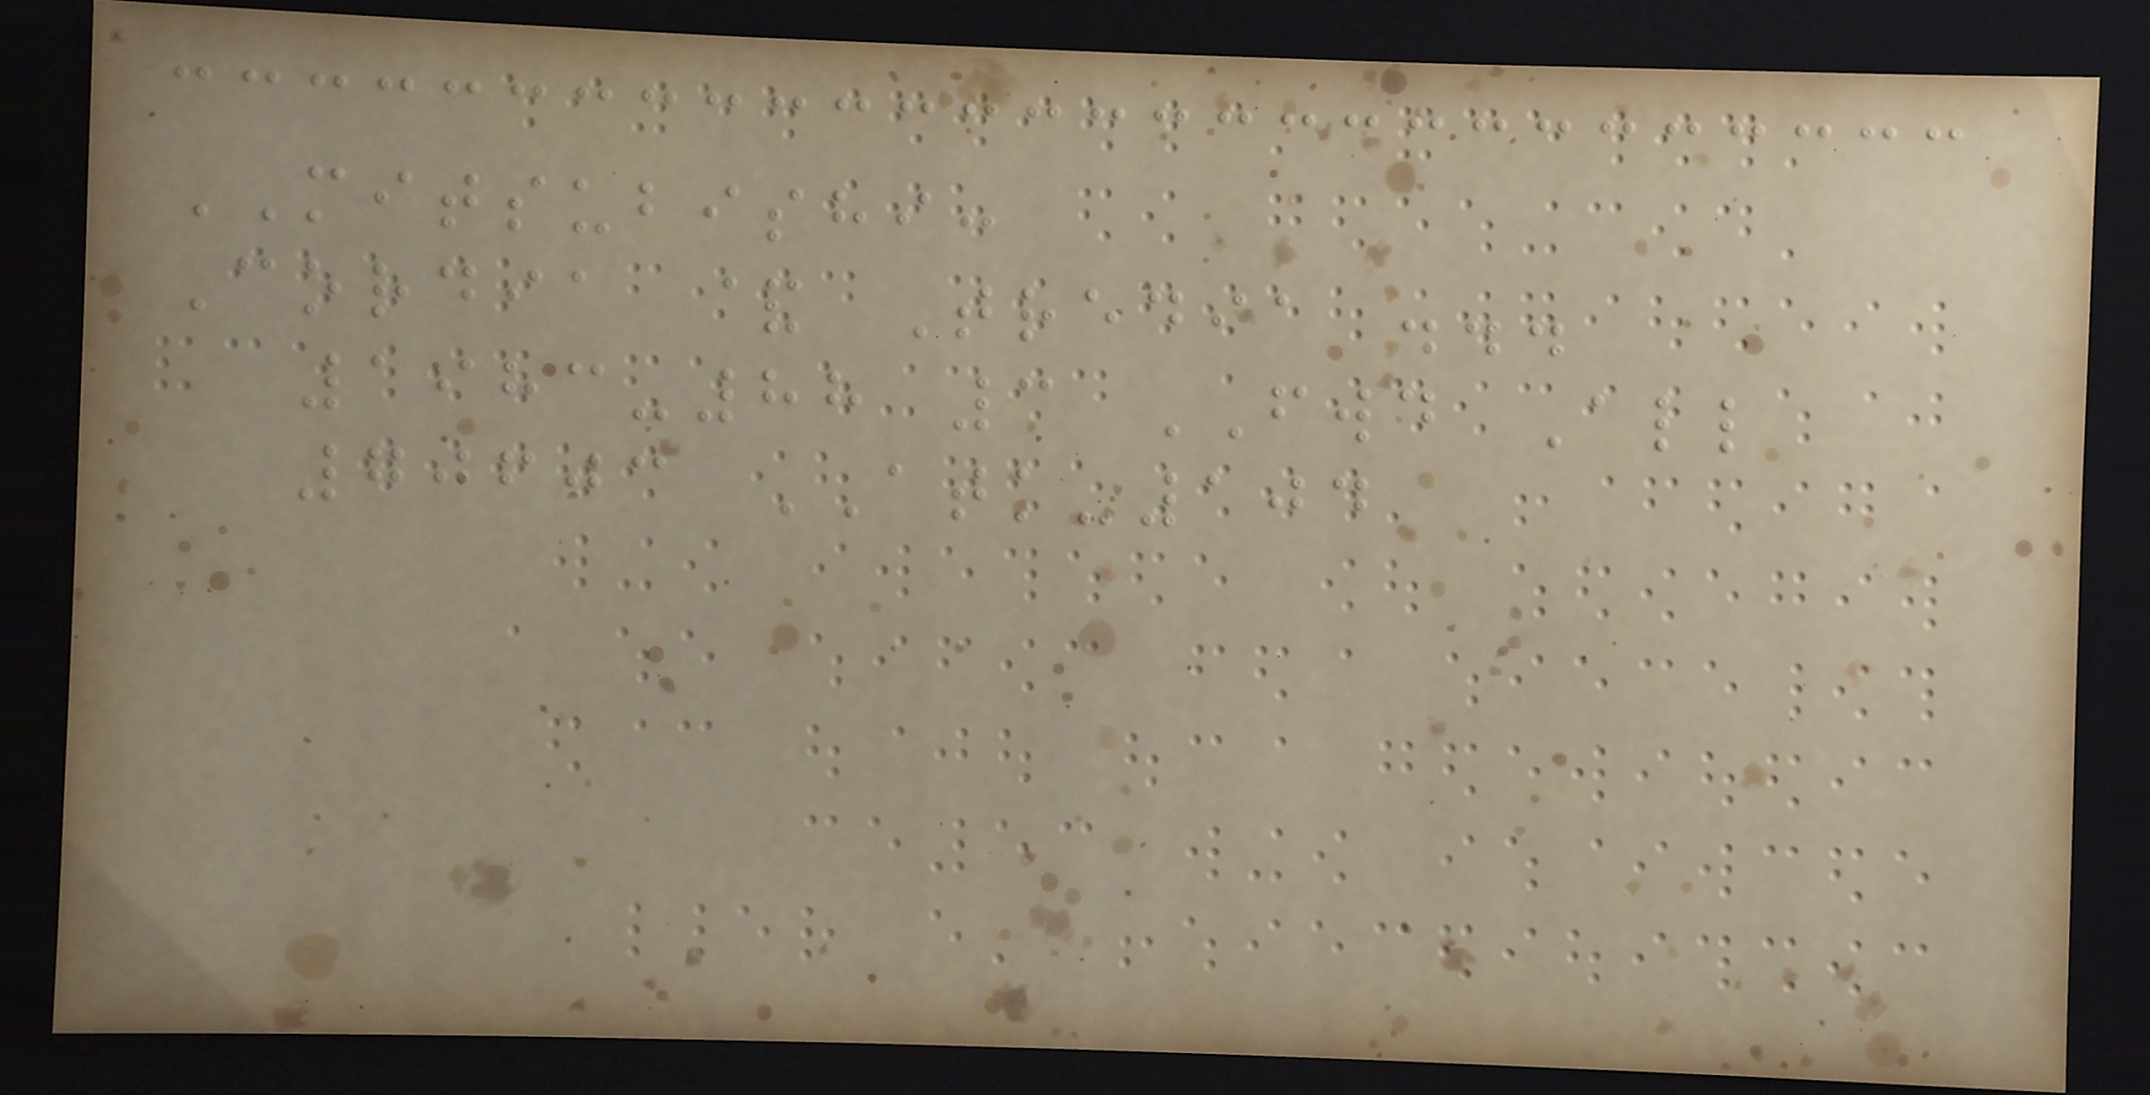MITSUBISHI:
Cordia & Tredia ...
1983-88 3 FWD All
70603 ATK-104
